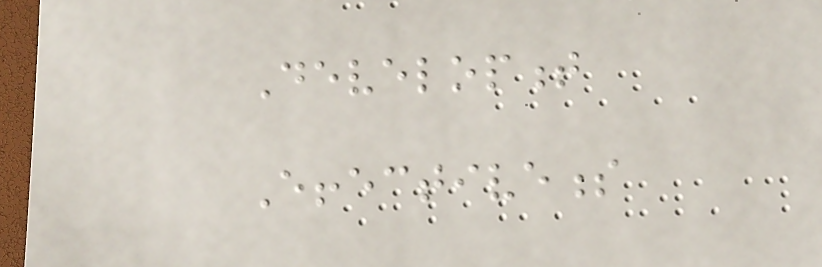Development
Effectiveness
